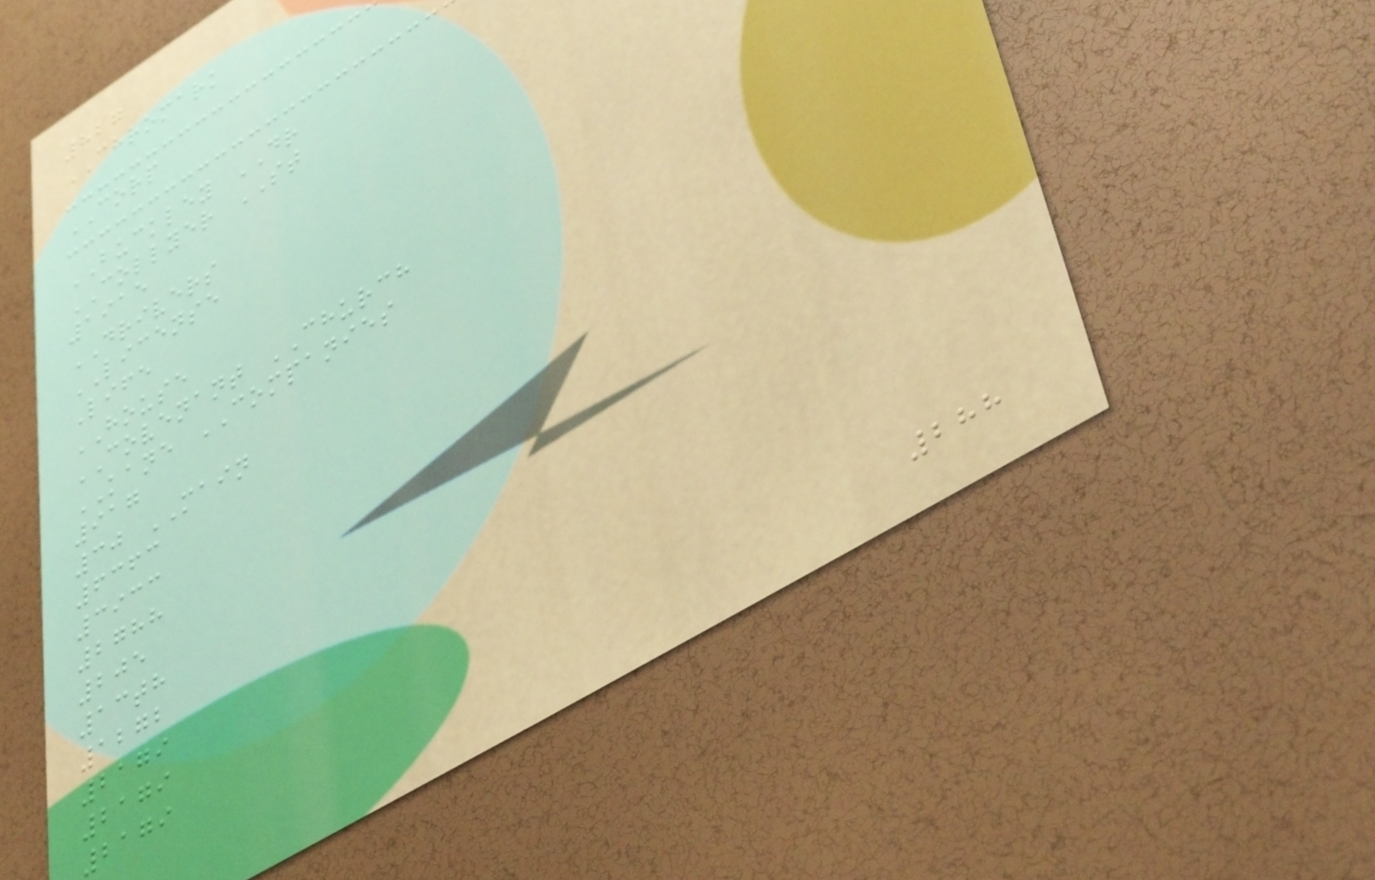827
CHROMARK
CORP
BUCKLEY DR
COLLYER ST
1915
DRIVERS
LICENSE
Life
HOUSE
COVENANT CHURCH
KANE COMPANIES
917
30 MAIN
6363
3933
2788
205
13th
1272
2179
2179
2179
288
